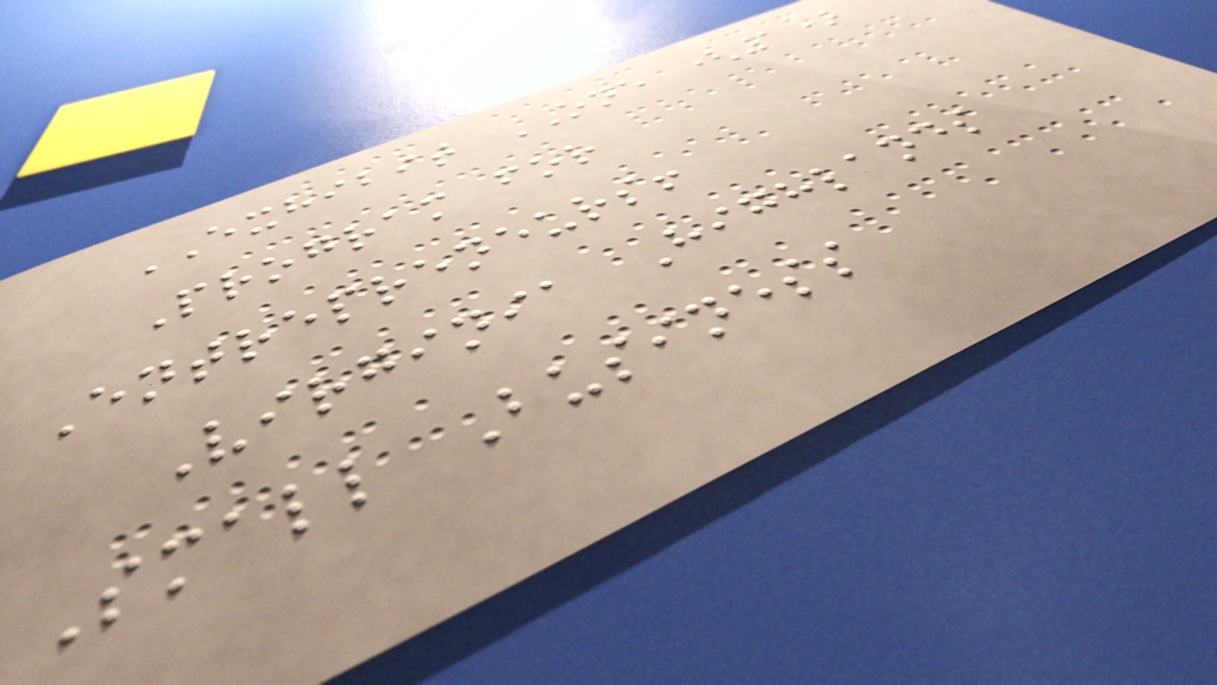EXHIBIT ONE (1)
Program for
Entrepreneurs!
Virginia Highlands
Small Business
